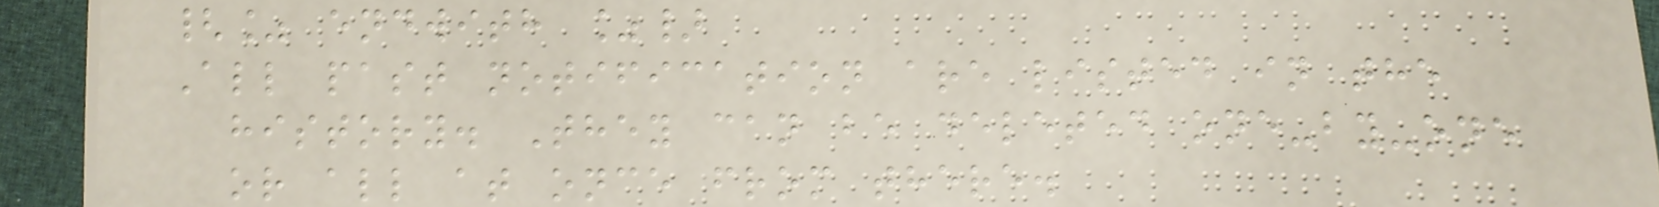{% endwith %}
All past notification are listed in the
history. They can be deleted one-by-one
or all at once from there.
